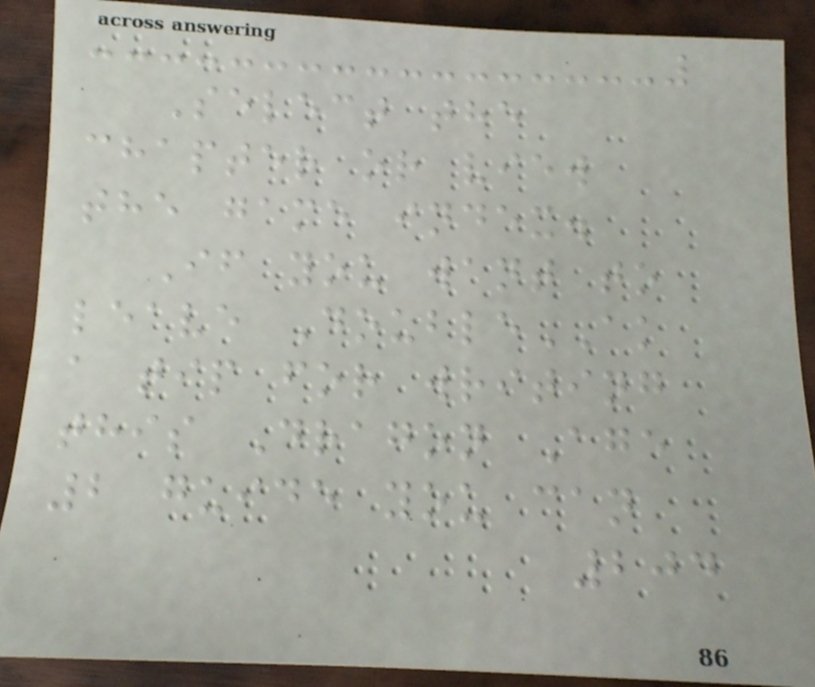Select the
chapter or view
the game index.
If you want to
leave DoubleAK
a tip for writing
this Dragon Age
2 guide you can
204
